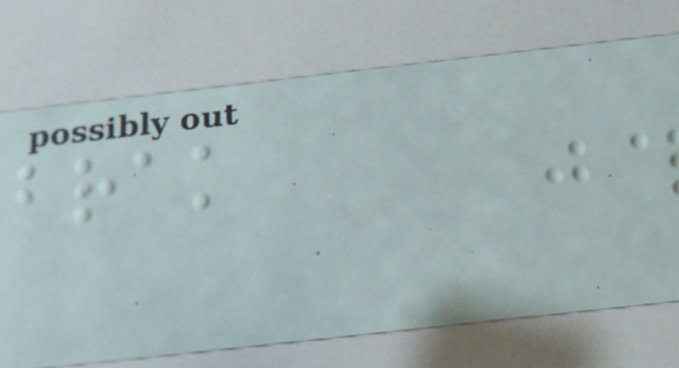brak
